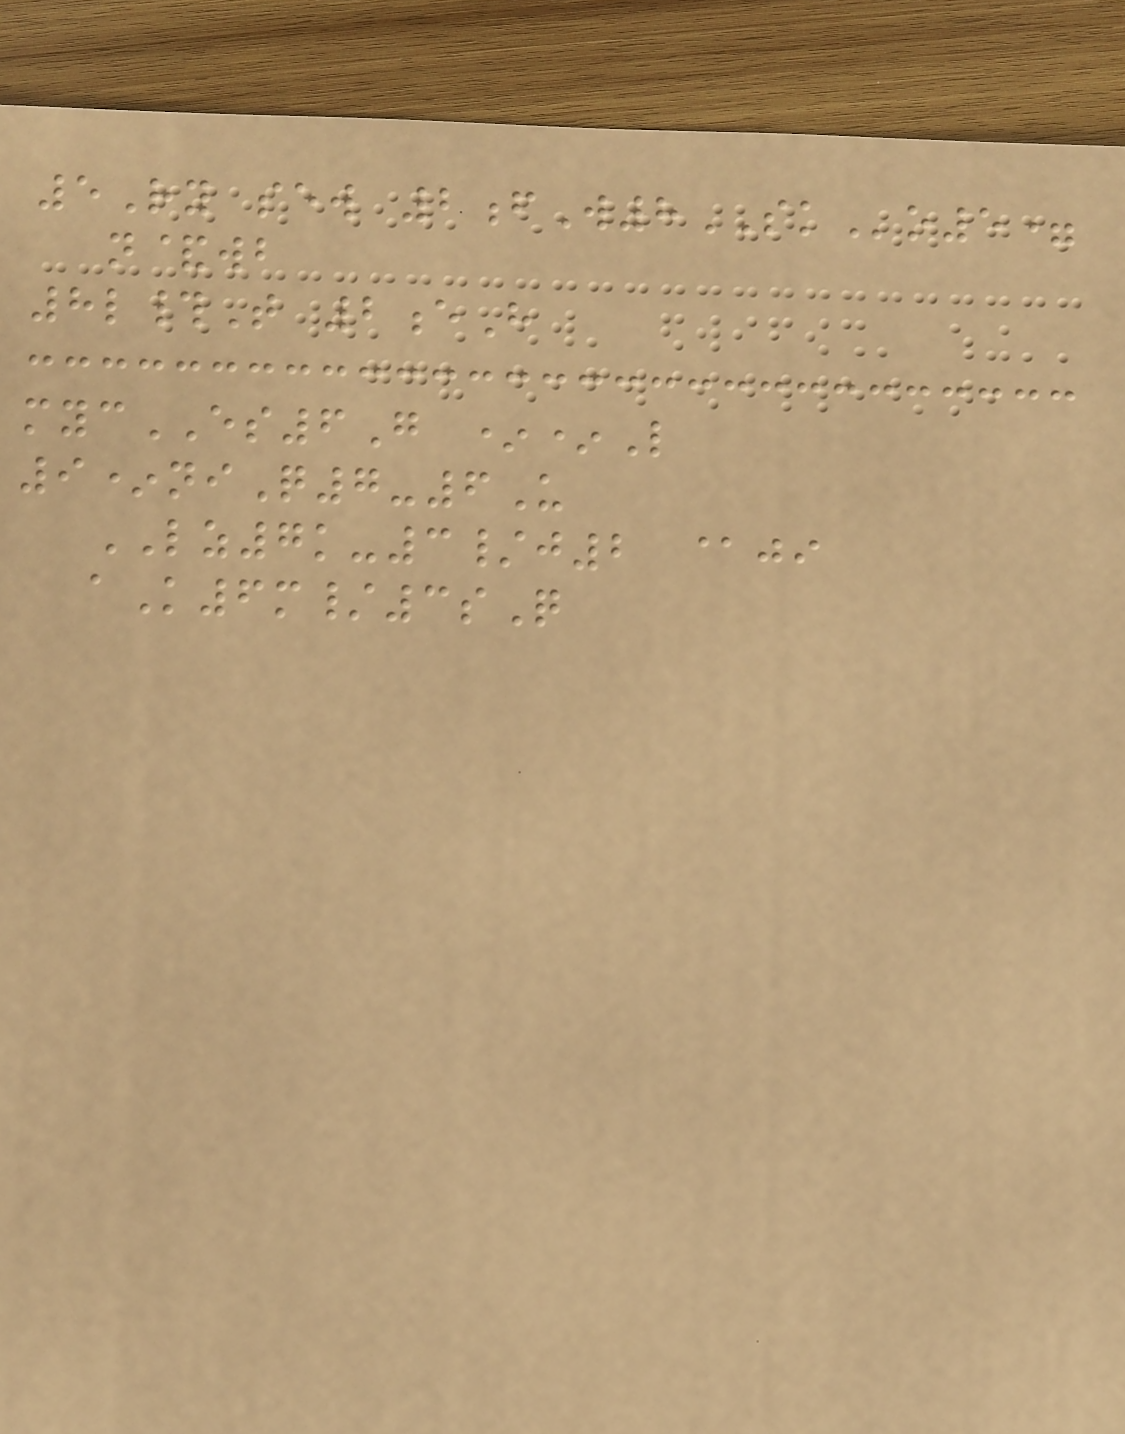5Ry sew 2fW8SKo5=
n&wb
8l#T 2eH
mycES6G **L
9*niQ7-6U
LZ7k-3/j2 @ji
aK6m/3sQ
